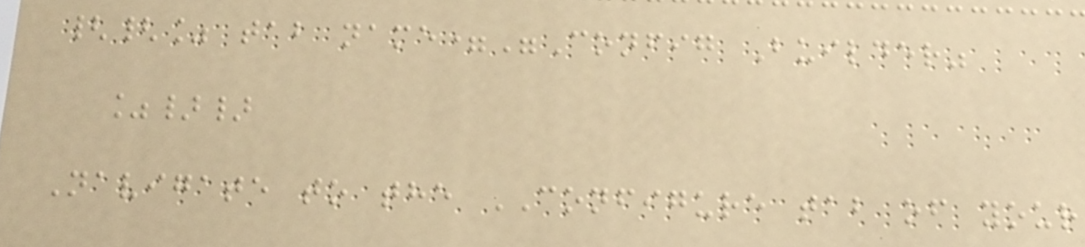{{% tab name="Config Builder"
%}}
Navigate to the CONFIGURE tab of your
